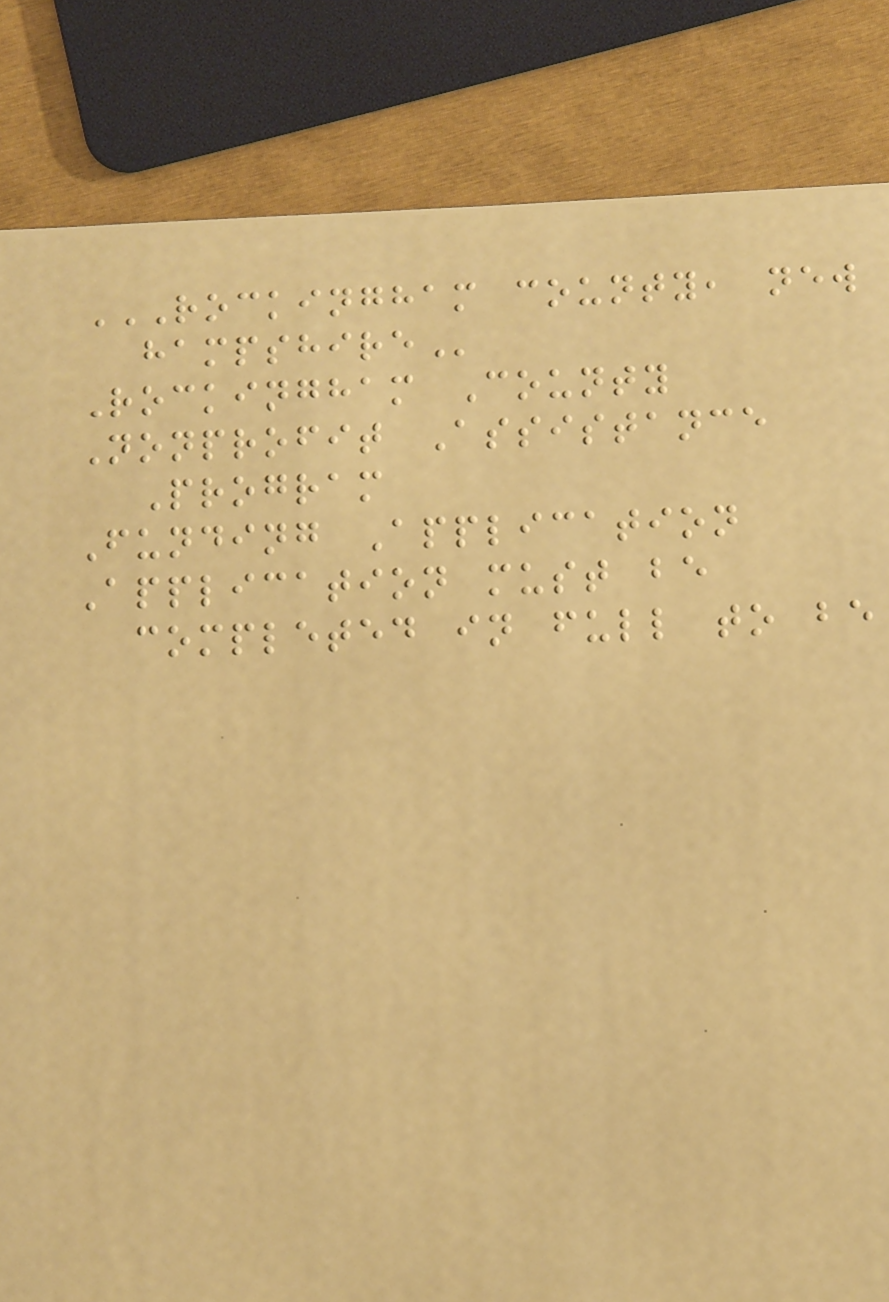ROCKINGHAM COUNTY, NEW
HAMPSHIRE
Rockingham County
Nonprofit Assistance
Program
Funding Application
Application must be
completed in full to be
